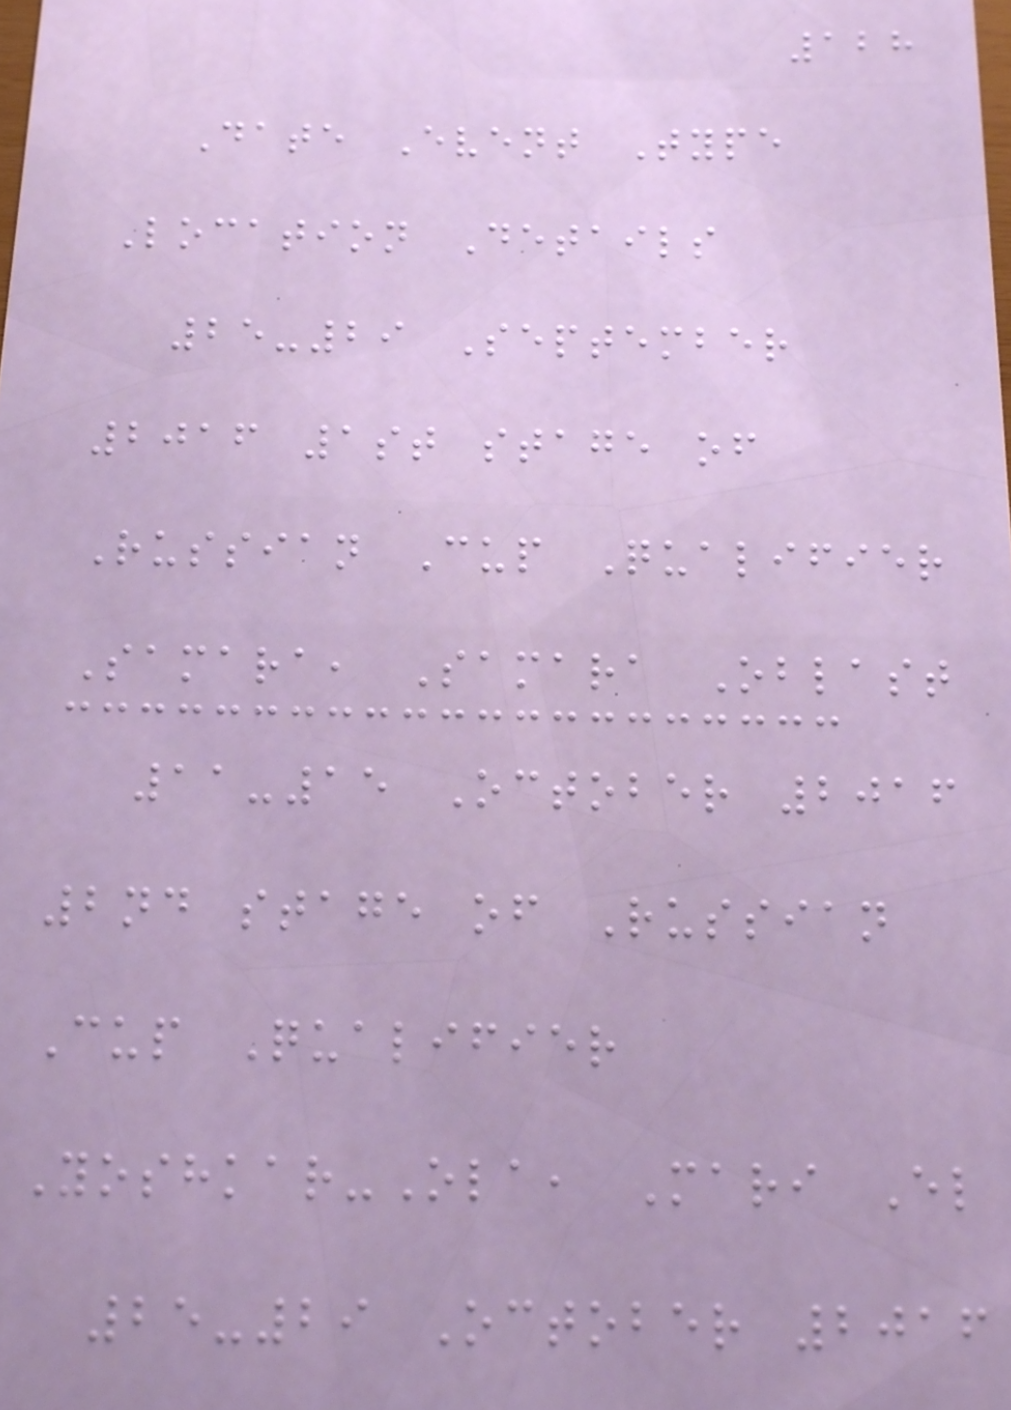128
Date Event Type
Location Details
25-29 September
2016 1st stage of
Russian Cup Qualifier
Samara, Samara Oblast
11-15 October 2016
2nd stage of Russian
Cup Qualifier
Yoshkar-Ola, Mari El
25-29 October 2016
